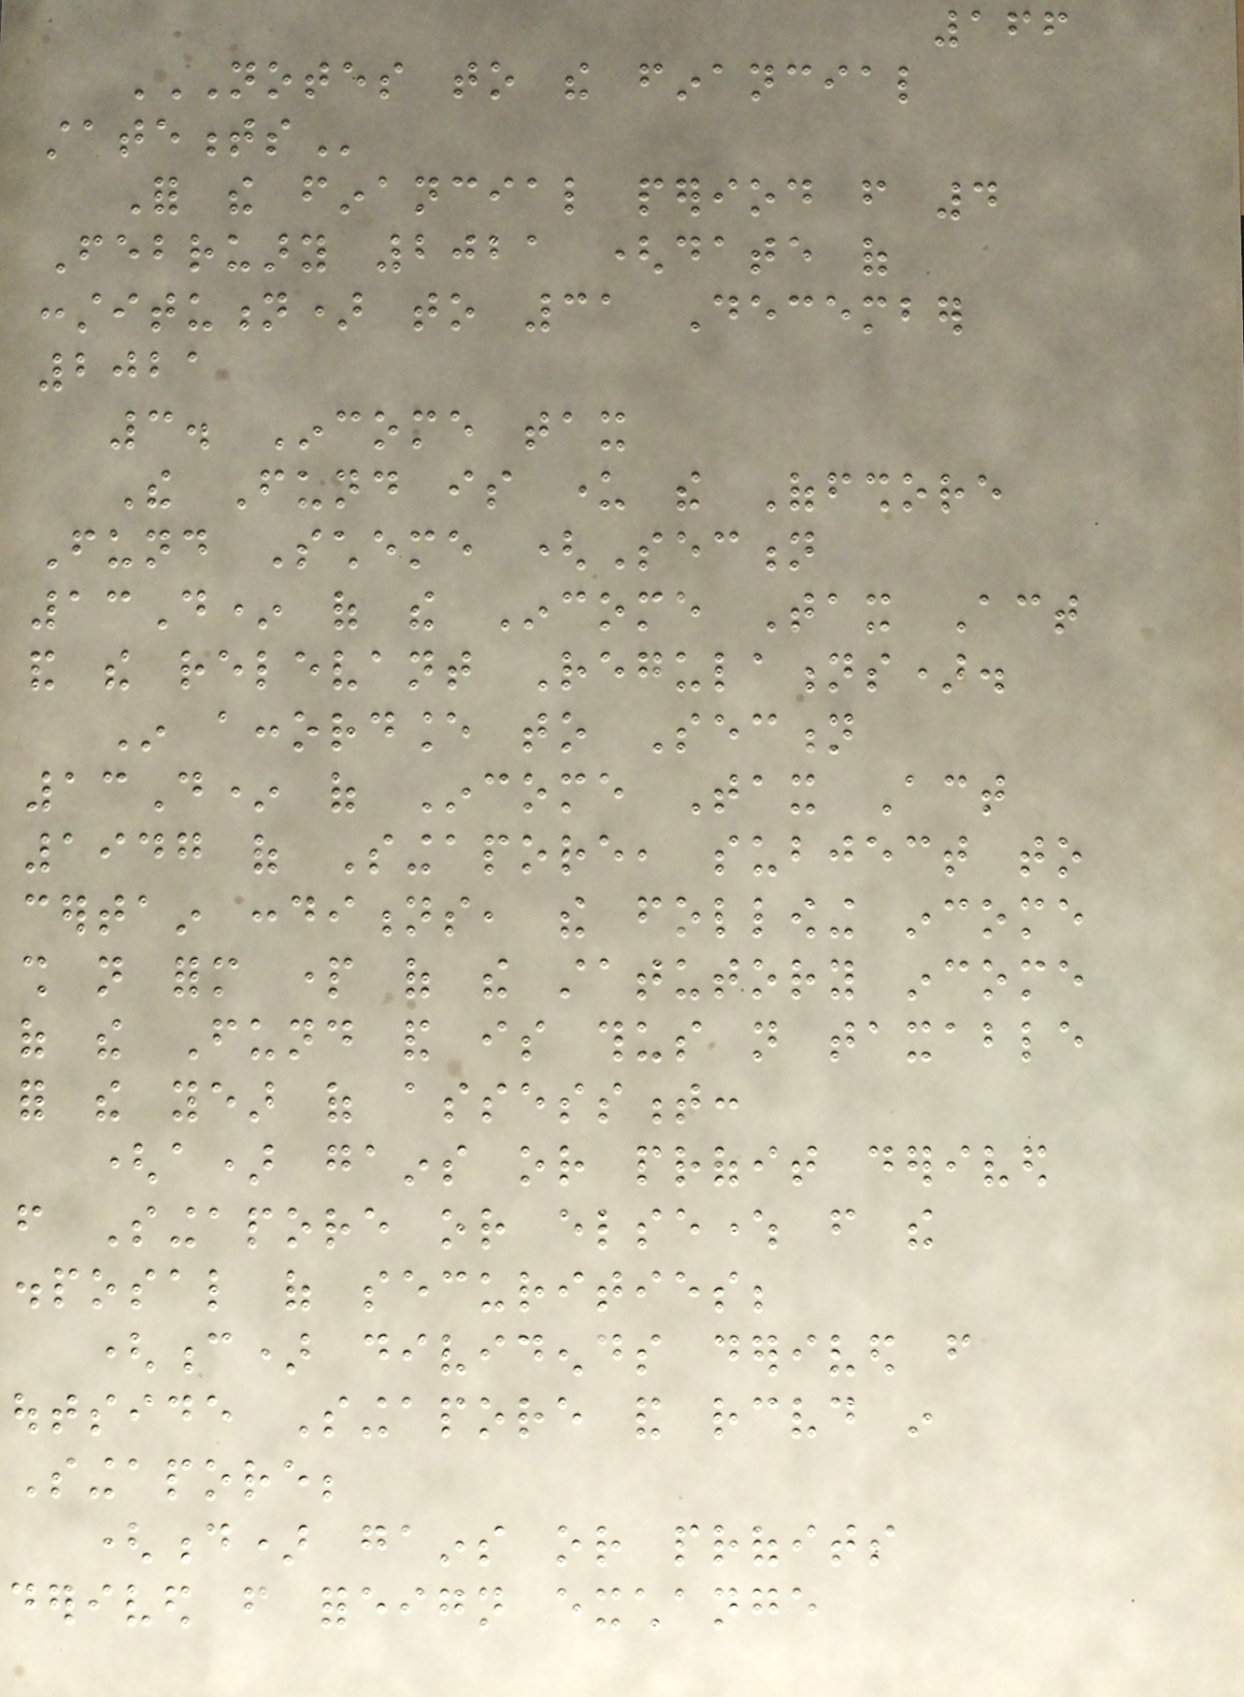166
NOTES TO THE FINANCIAL
STATEMENTS
For the financial period from 4
February 2021 (date of
constitution) to 31 December
2021
3. Income tax
The Fund is under the Offshore
Fund Scheme (Section
13D* of the Income Tax Act
and the relevant Regulations).
In accordance to Section
13D* of Income Tax Act
1947 of Singapore, subject to
certain conditions, the following income
shall not form part of the statutory income
of the Fund and is thus not taxable
for the year of assessment:
(a) gains or profit derived
from Singapore or elsewhere from the
disposal of securities;
(c) dividends derived from
outside Singapore and received in
Singapore;
(d) gains or profits
derived from foreign exchange
